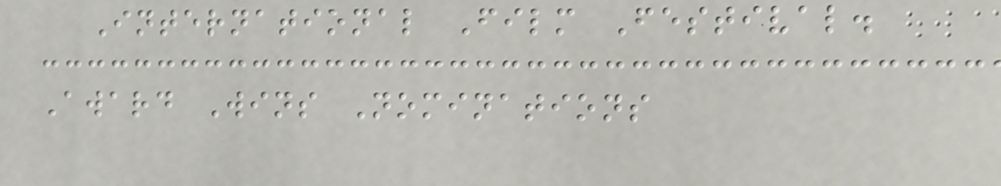International Film Festival.
Award Wins Nominations
